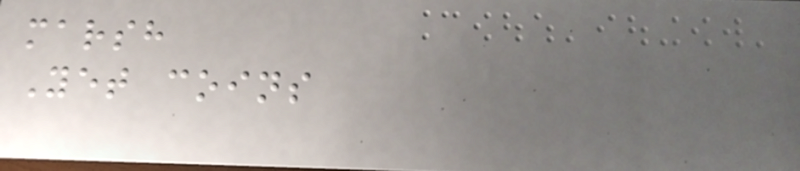marsh
Yet coins
